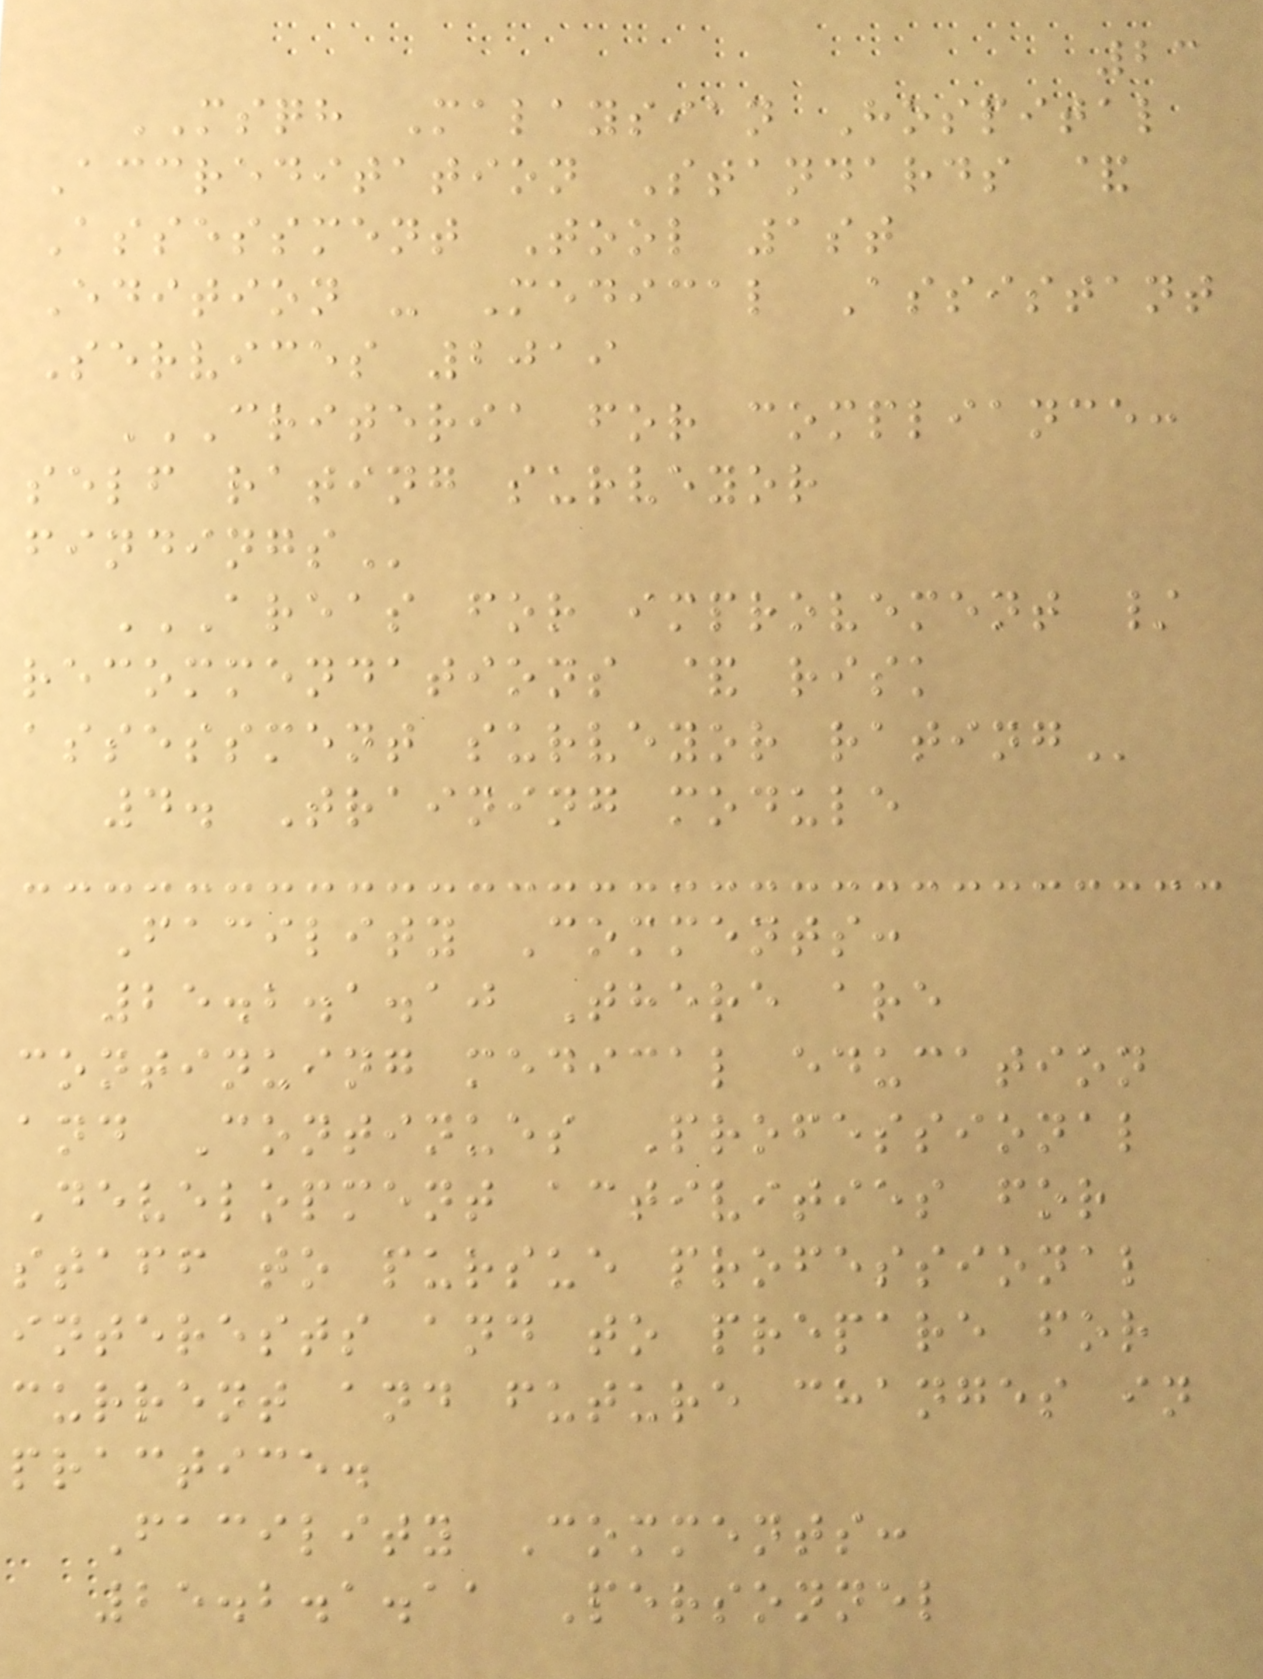23
MSQH Malaysian Hospital
Accreditation Standards &
Assessment Tool 1st
Edition - Medical Assistant
Services 2019
CRITERIA FOR COMPLIANCE:
SELF RATING SURVEYOR
FINDINGS
AREAS FOR IMPROVEMENT /
RECOMMENDATIONS & RISK
ASSESSMENT SURVEYOR RATING
4. Training module
Facility Comments:
25.2.1.10 There are
continuing medical education
and Continues Professional
Development activities for
staff to pursue professional
interests and to prepare for
current and future changes in
practice.
Facility Comments:
25.2.1.11 Personnel
